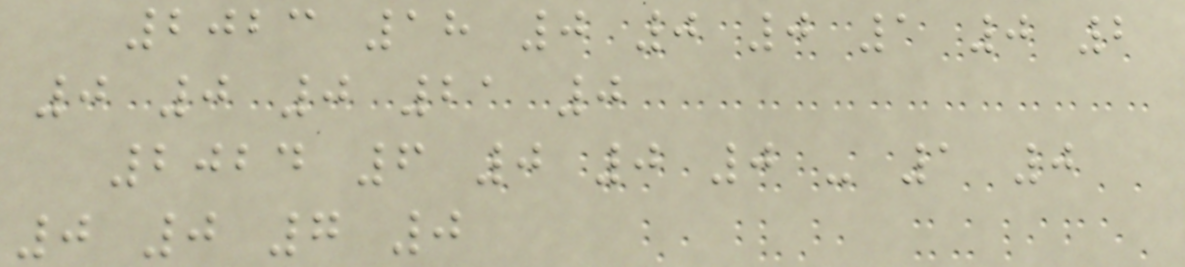2023 18 0 0 0 1 0 2
0 0 0 21 0
2024 6 0 0 0 - 1 0
0 0 7 0
